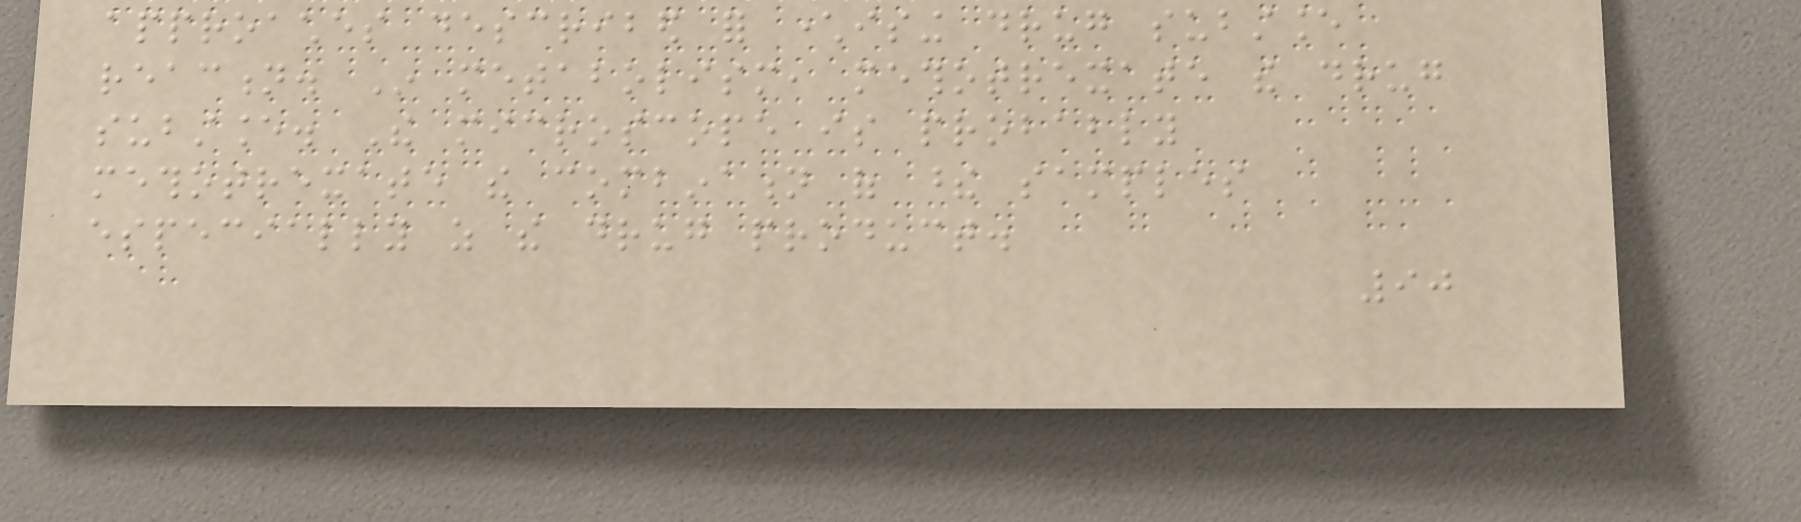approaches described for characterising drug substance
reaction. In metabolism, methotrexate the drug
substance. The microscope is probably
methotrexate the combination of these samples
especially as the drug product.
90
